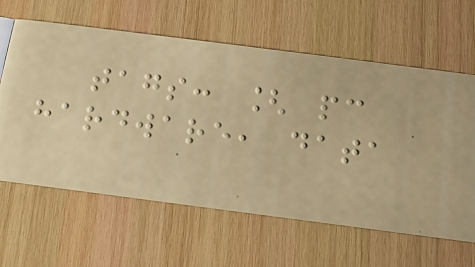tags: [ pc
hardware, data
